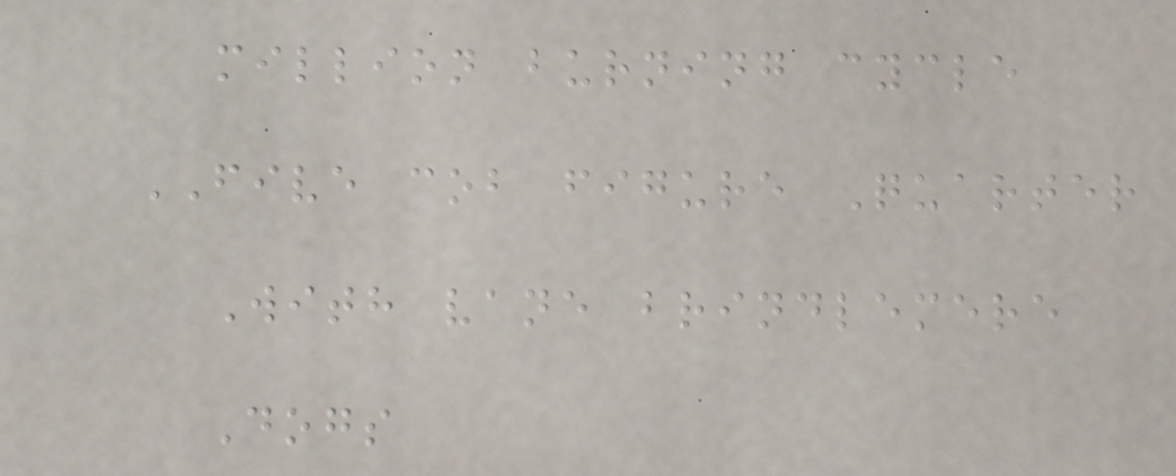million burning cycle
FIVE cob figure Quarter
With vane brindlemere
Dogs
